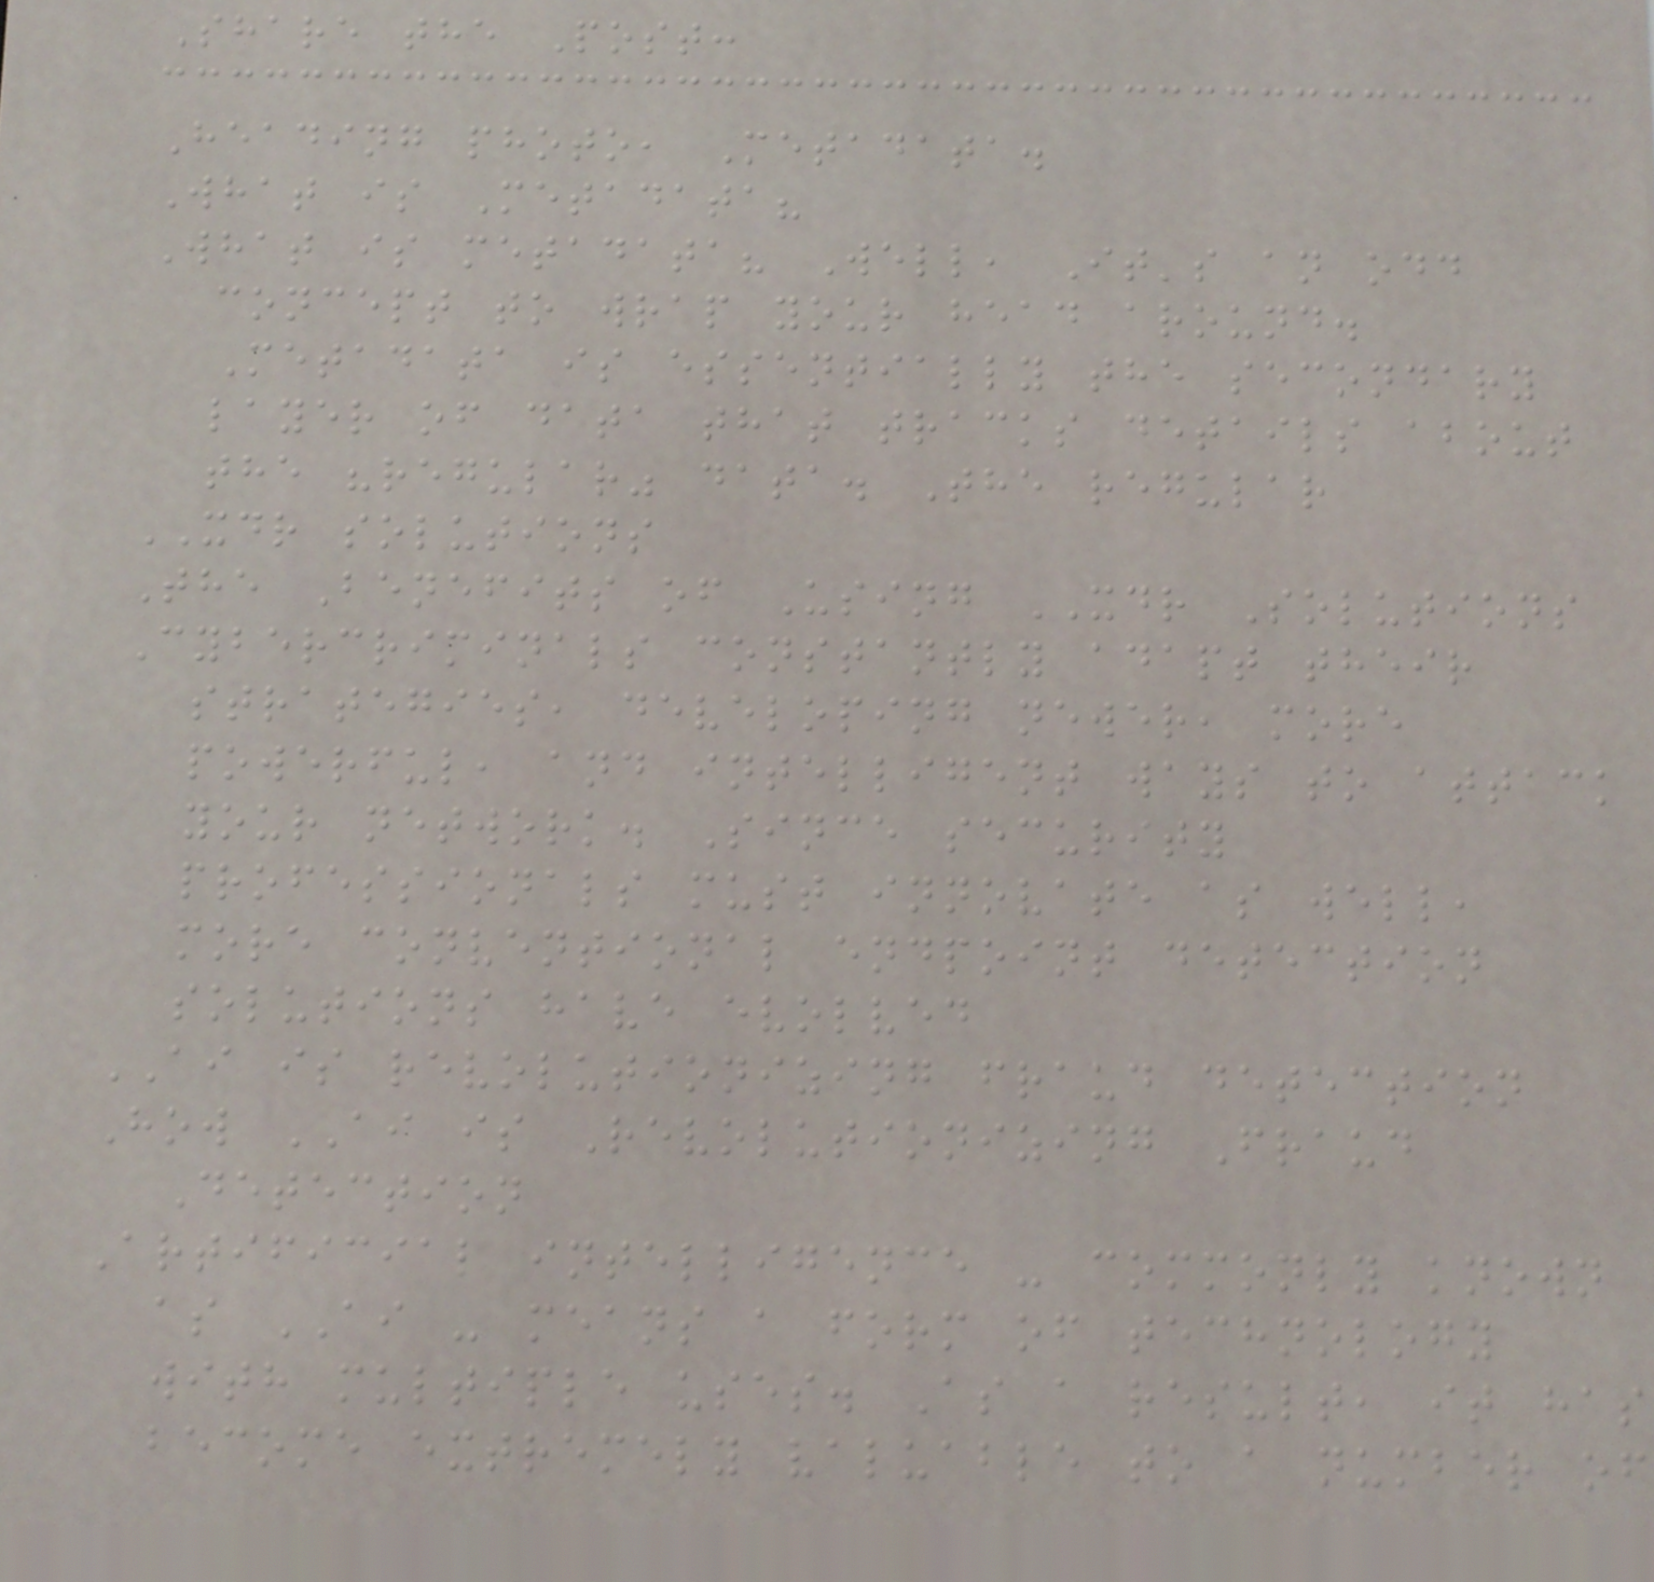Share the Post:
Heading photo, Metadata.
What is Metadata?
What is metadata? Well, It's an odd
concept to wrap your head around.
Metadata is essentially the secondary
layer of data that tracks details about
the "regular" data. The regular
XDR solutions
The Benefits of Using XDR Solutions
Cybercriminals constantly adapt their
strategies, developing newer, more
powerful, and intelligent ways to attack
your network. Since security
professionals must innovate as well,
more conventional endpoint detection
solutions have evolved
AI is revolutionizing fraud detection
How AI is Revolutionizing Fraud
Detection
Artificial intelligence - commonly known
as AI - means a form of technology
with multiple uses. As a result, it has
become extremely valuable to a number of
